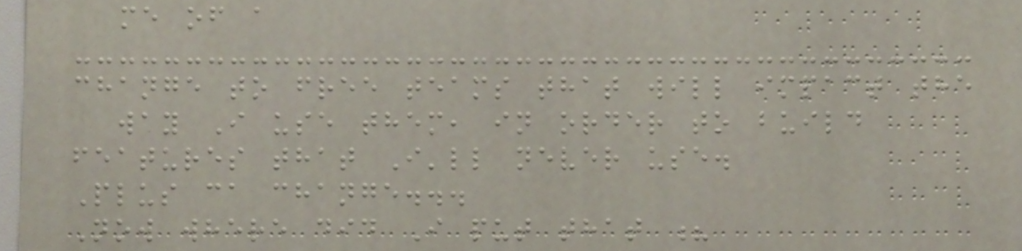me of a
change to free teams that will impact the
way I use them, in order to build
features that I'll never use.
Plus ca change...
Now where did I put that ?
